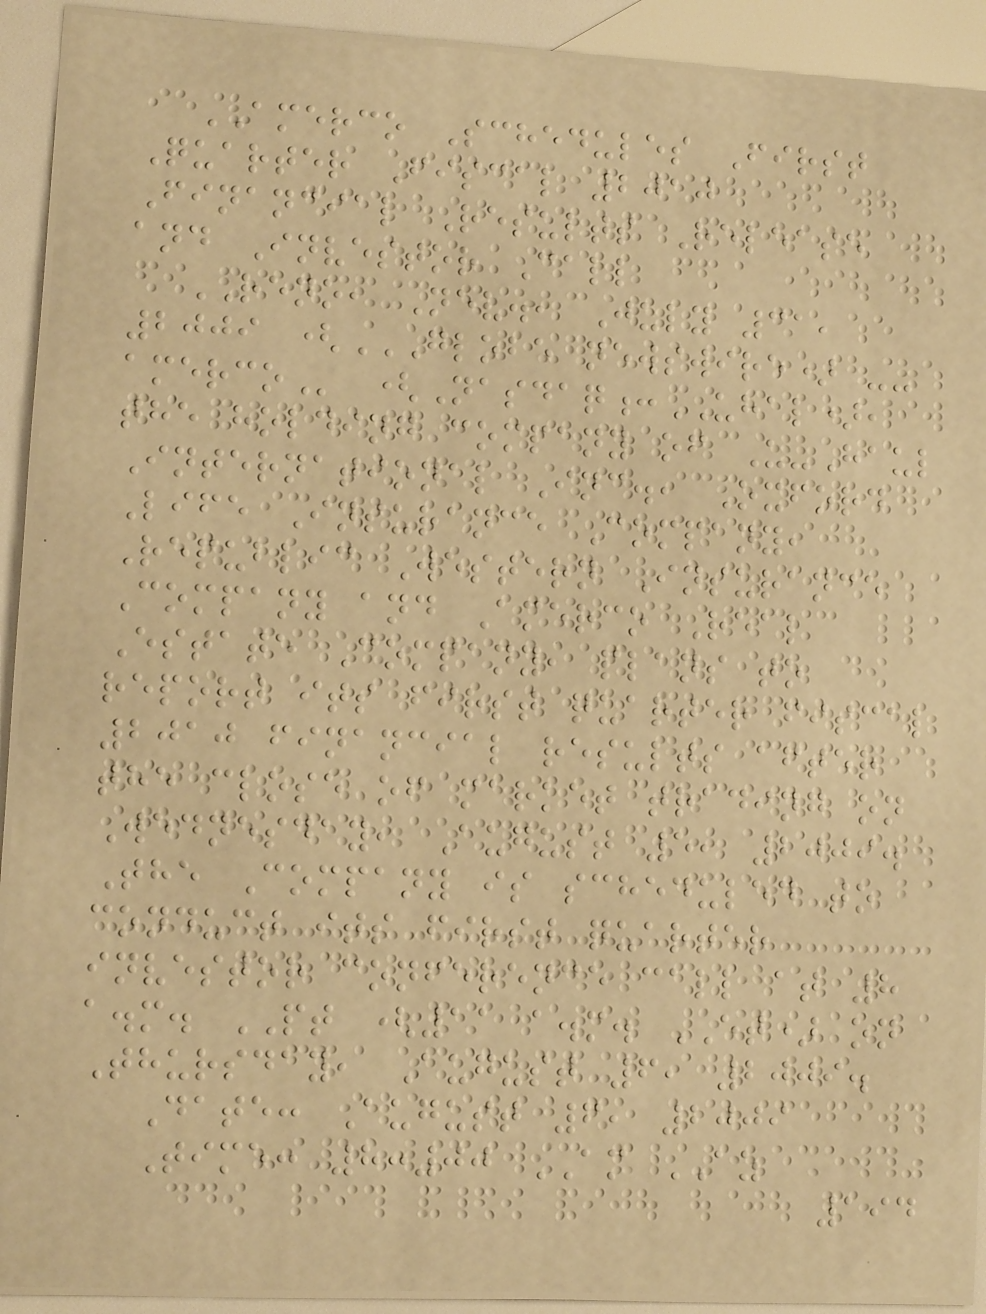AMERCO Schedules First
Quarter Fiscal 2010
Financial Results Release
and Investor Call
RENO, Nev., July 31,
2009 (GLOBE NEWSWIRE) --
AMERCO (Nasdaq:UHAL),
the holding company of U-Haul
International Inc., Oxford
Life Insurance Company,
Republic Western Insurance
Company and Amerco Real
Estate Company, plans to
report its first quarter fiscal
2010 financial results after
the close of market trading on
Wednesday, August 5, 2009.
The Company is scheduled to
conduct its first quarter
investor conference call at 8
a.m. PT (11 a.m. ET) on
Thursday, August 6, 2009.
Date: August 6, 2009
Time: 8:00 AM AZ
194
